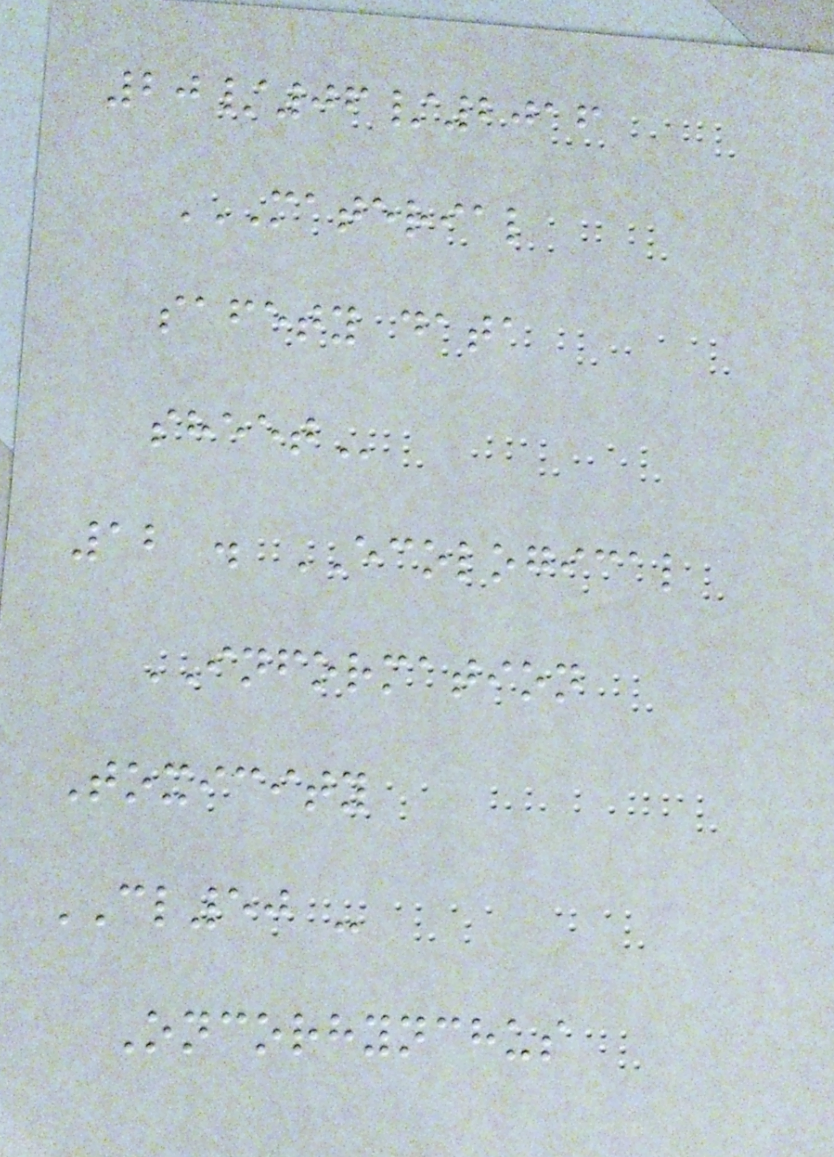20/06/2016
MATERIAL
SAFETY DATA
SHEET
12 . ECOLOGICAL
INFORMATION
Toxicity
CL50 -
Oncorhynchus
